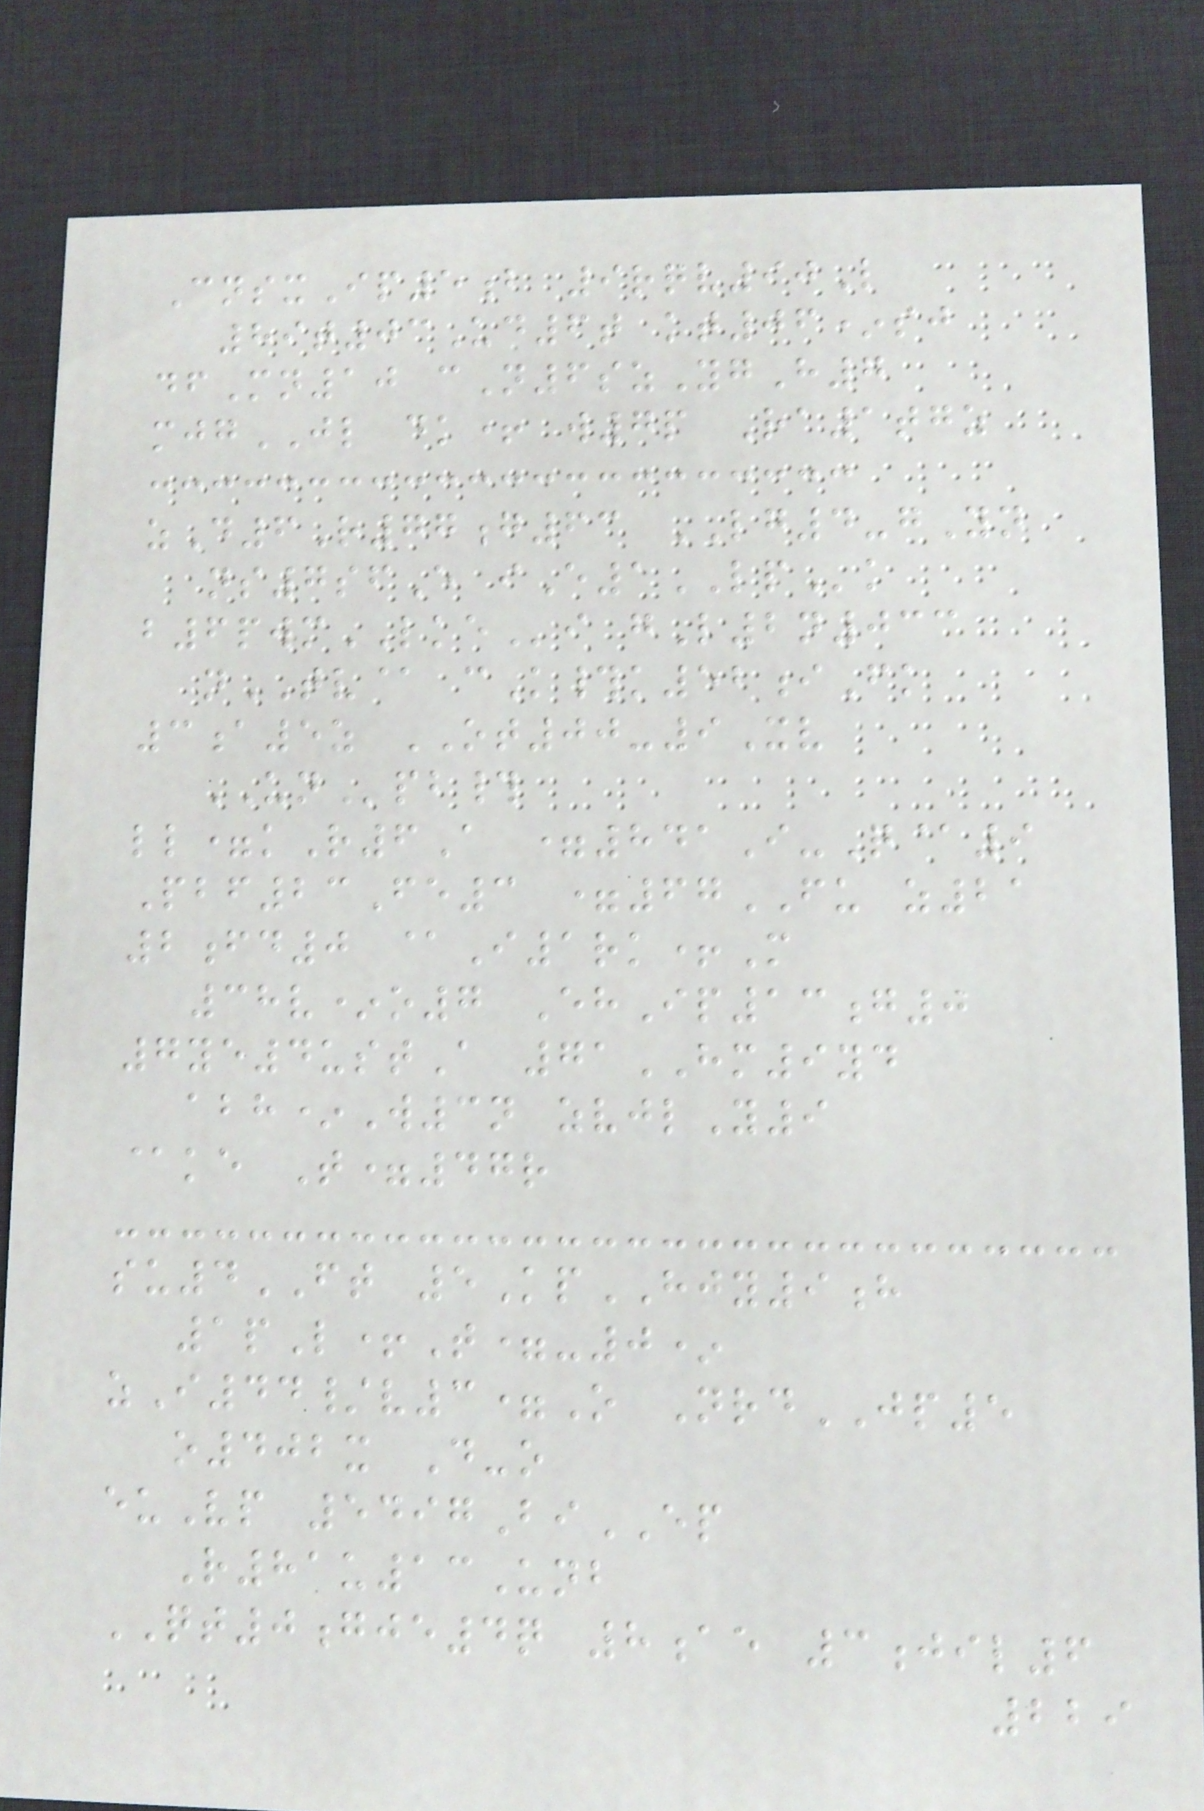CnsxIp5b 9rqv90L
89t03Ud6t kt06*sj
dfMn10 cN6szYgH7
mjgJL dk+ w7p Ra1tgz
zD6R77g63 LG4-gYn
ns7sfE iE1LPk
b6pwmLKEi gL2n033
nTV@ cK#k52iFk
3a5z OT00-9Xv
UNpb#
ll=kR6A =841I-Q@9
Pbf23Fe3 =67FU z21
2fd0 @I1rk+M
38v*o7 EhIp13g0
7ye4ustA 71HM9yd
abh*W3n zvjlY9
@ke T=47r
su4FT 5KpHJY9h
1pL+T=-0*
zI44/v3=O NrdJP5
o402x D-o
euVp 5497BiEP
R81u13Unb
QT0gje4q 8ae 3jil6
229
